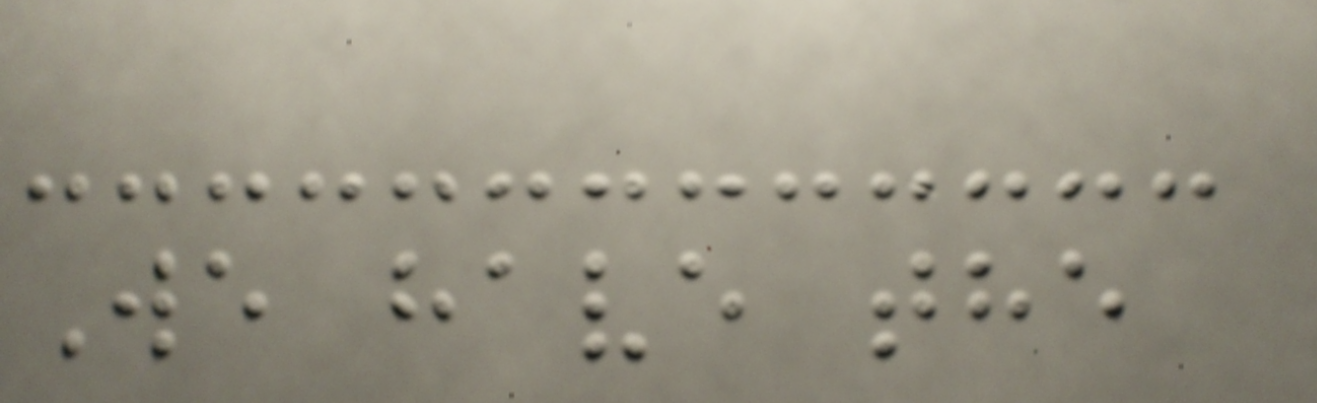We have the
